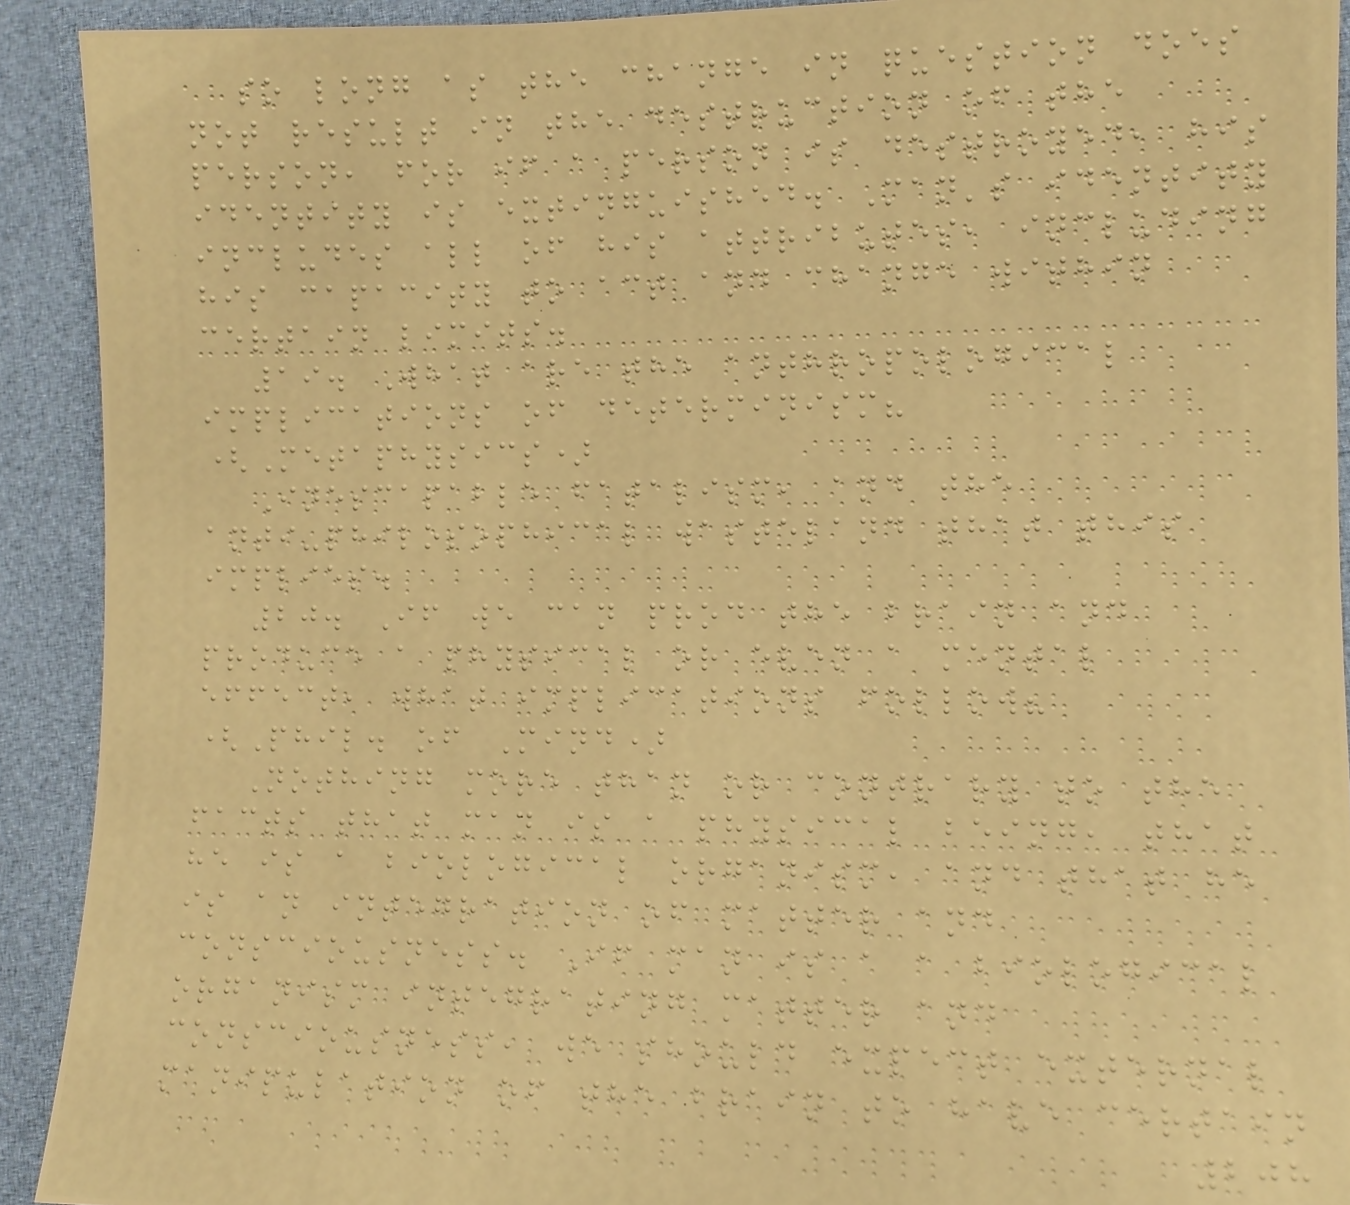so long as the change in question does
not result in the destruction of the
person, for if a person is destroyed, his
identity is extinguished. Man's identity
includes all of his attributes, including
his capacity to act and change within
certain limits.
19. What are the anthropological
implications of determinism?
(Metaphysics)
Inescapable fatalism, and the
anti-philosophical wasteland that this
implies.
20. If we can prod the brain and
produce a physical or even a mental
effect, what implications follow?
(Phil. of Mind)
Nothing more than or contrary to the
facts that man is a physical being, that
he is a biological organism, and that he
is an integration of matter and
consciousness. If man is a a biological
organism integrating matter and
consciousness, we should expect external
manipulation of the brain to have certain
208
